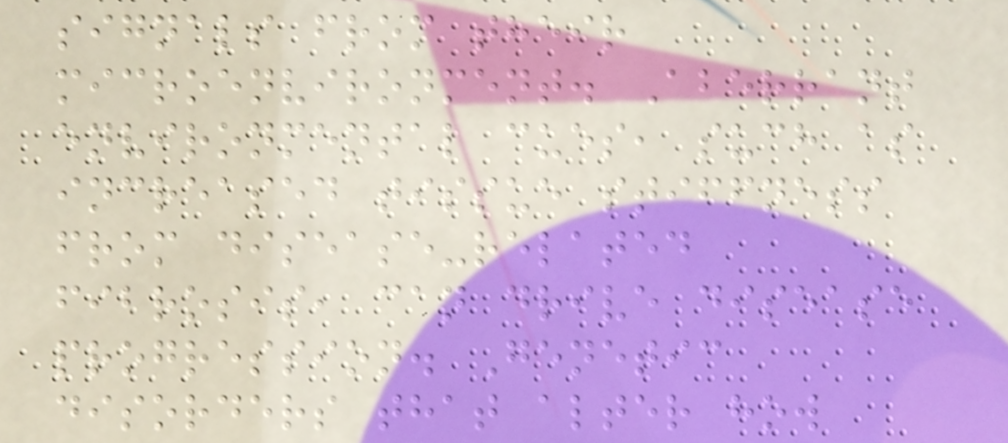signals from their
microenvironment. Aberrant
environmental cues, such as
increased tissue stiffness
from disease-related
fibrosis, can drive disease
progression. Genetic
disorders that alter how
